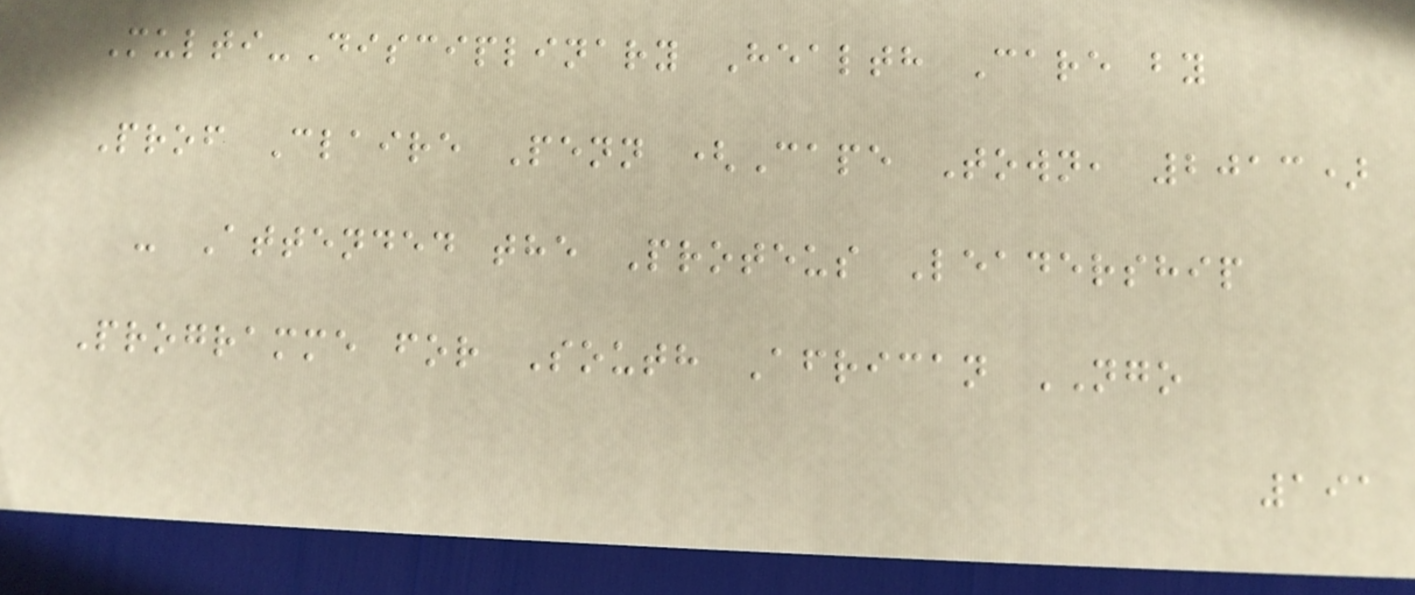Multi-Disciplinary Health Care by
Prof Claire Penn (Cape Town, 2013)
- Attended the Proteus Leadership
Programme for South African NGO
191
